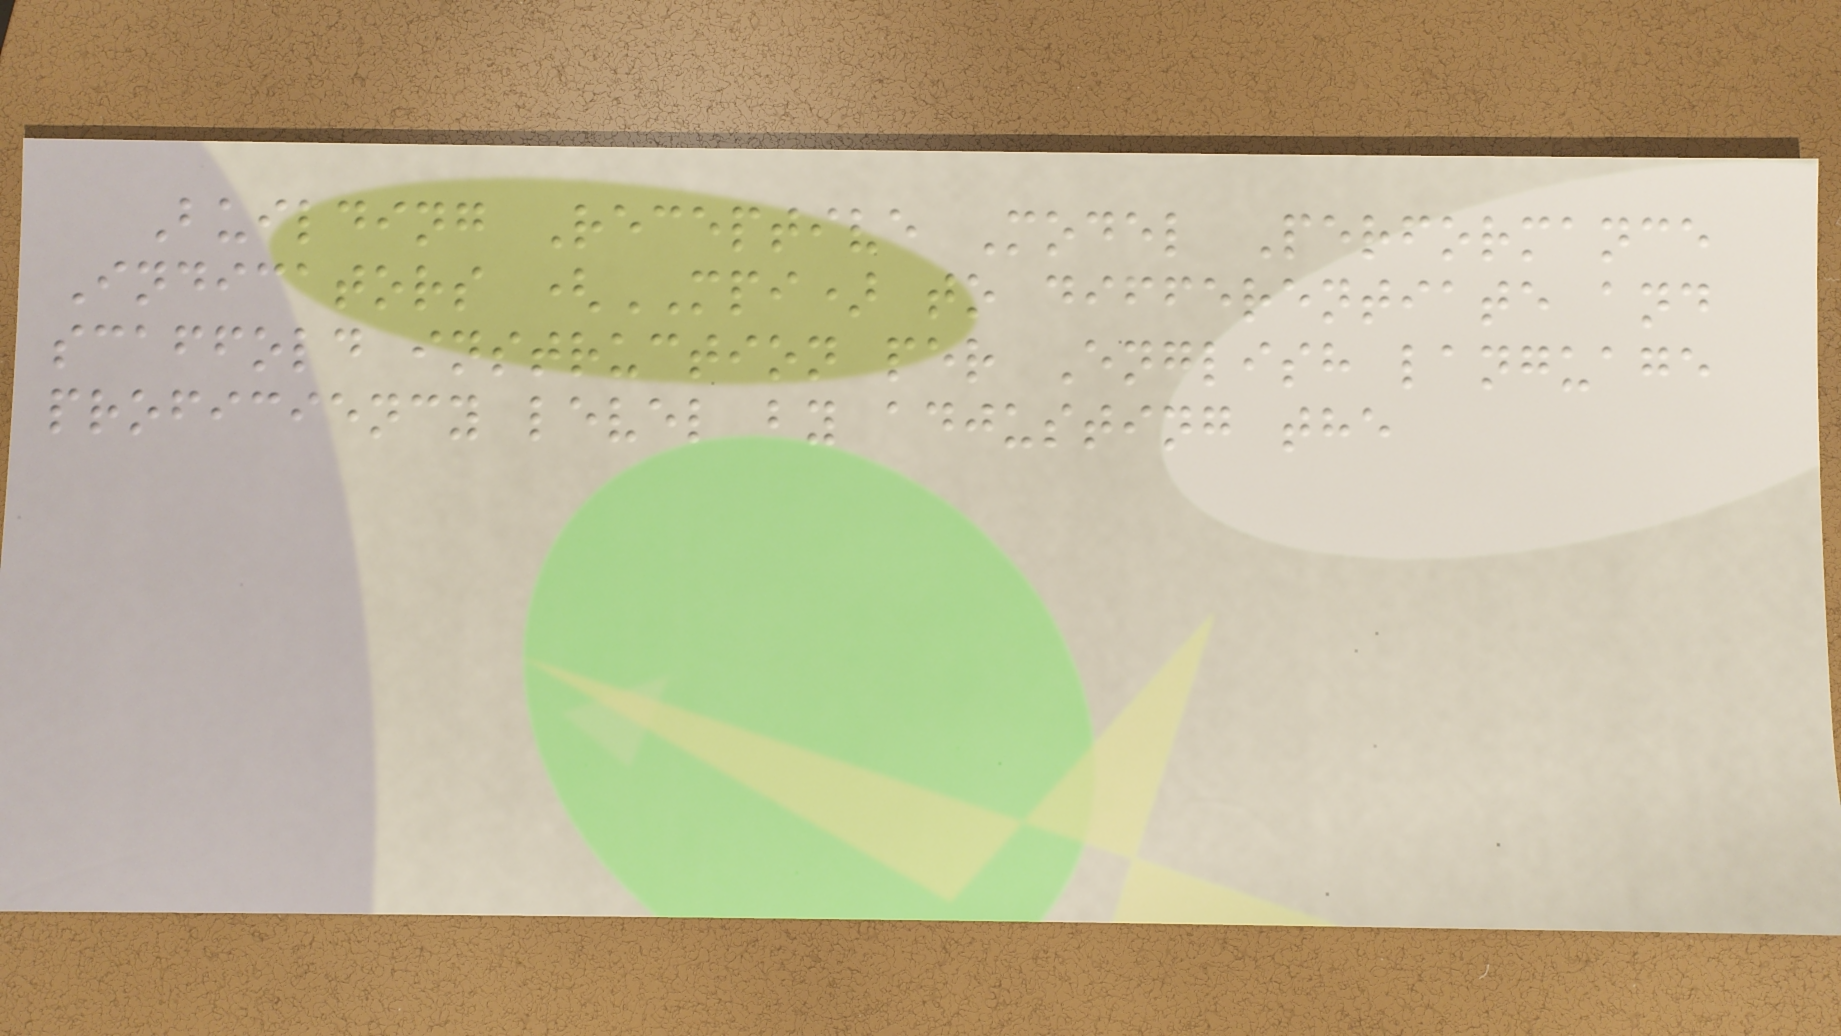Building Receptive Model Performance
Indicators (MPI) to differentiate and
scaffold instruction per English language
proficiency level by adjusting the
